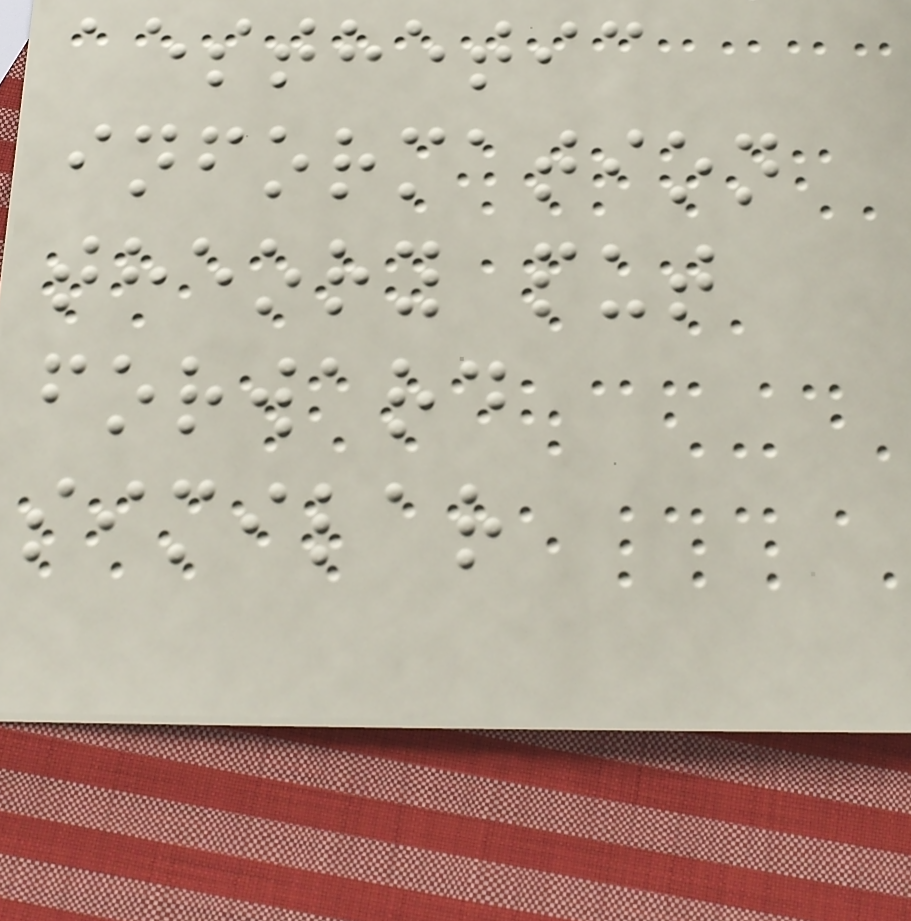aesthetic
information
theory put
forward
similar
